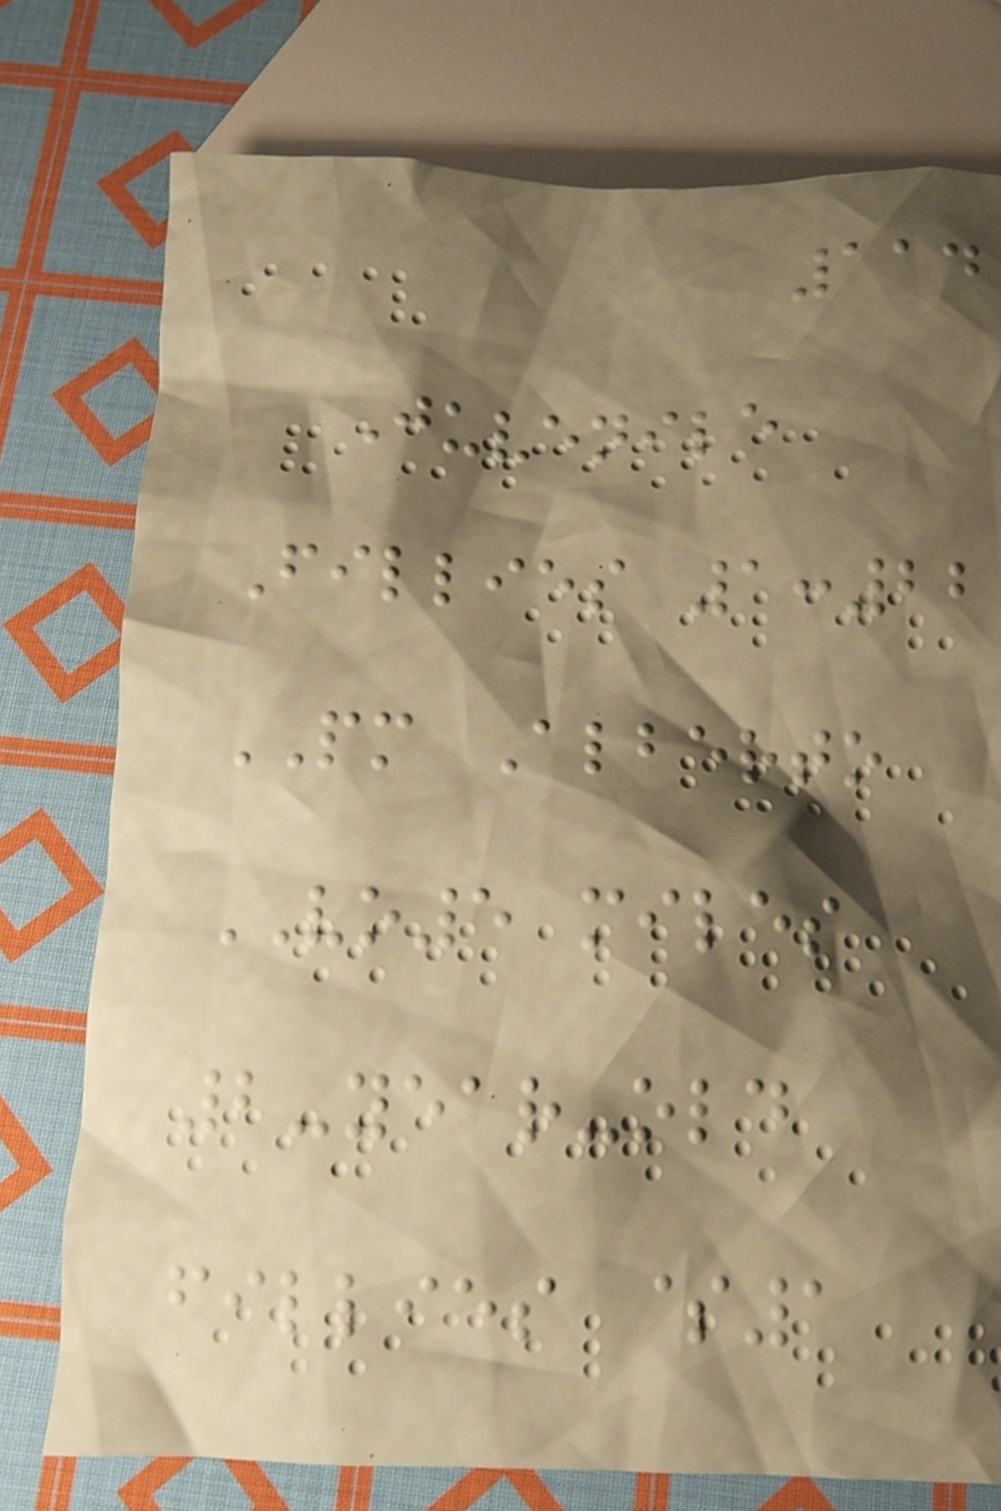114
Juvenile
Fillies 1:22
PM Alberto
VO5 miles
2-year-old
fillies $1
